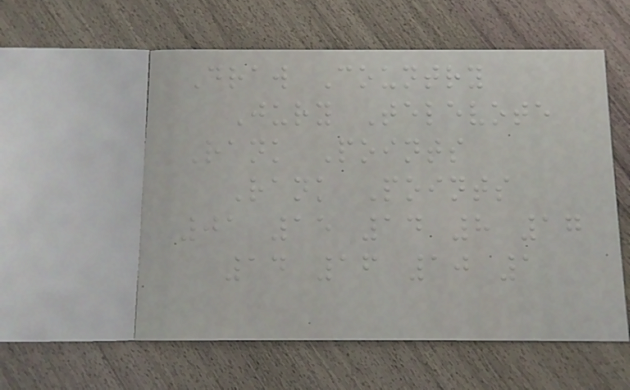Draw Country
Jury Televote
Rank Points
Rank Points
01 15 14 8 17
14 16 10 1
